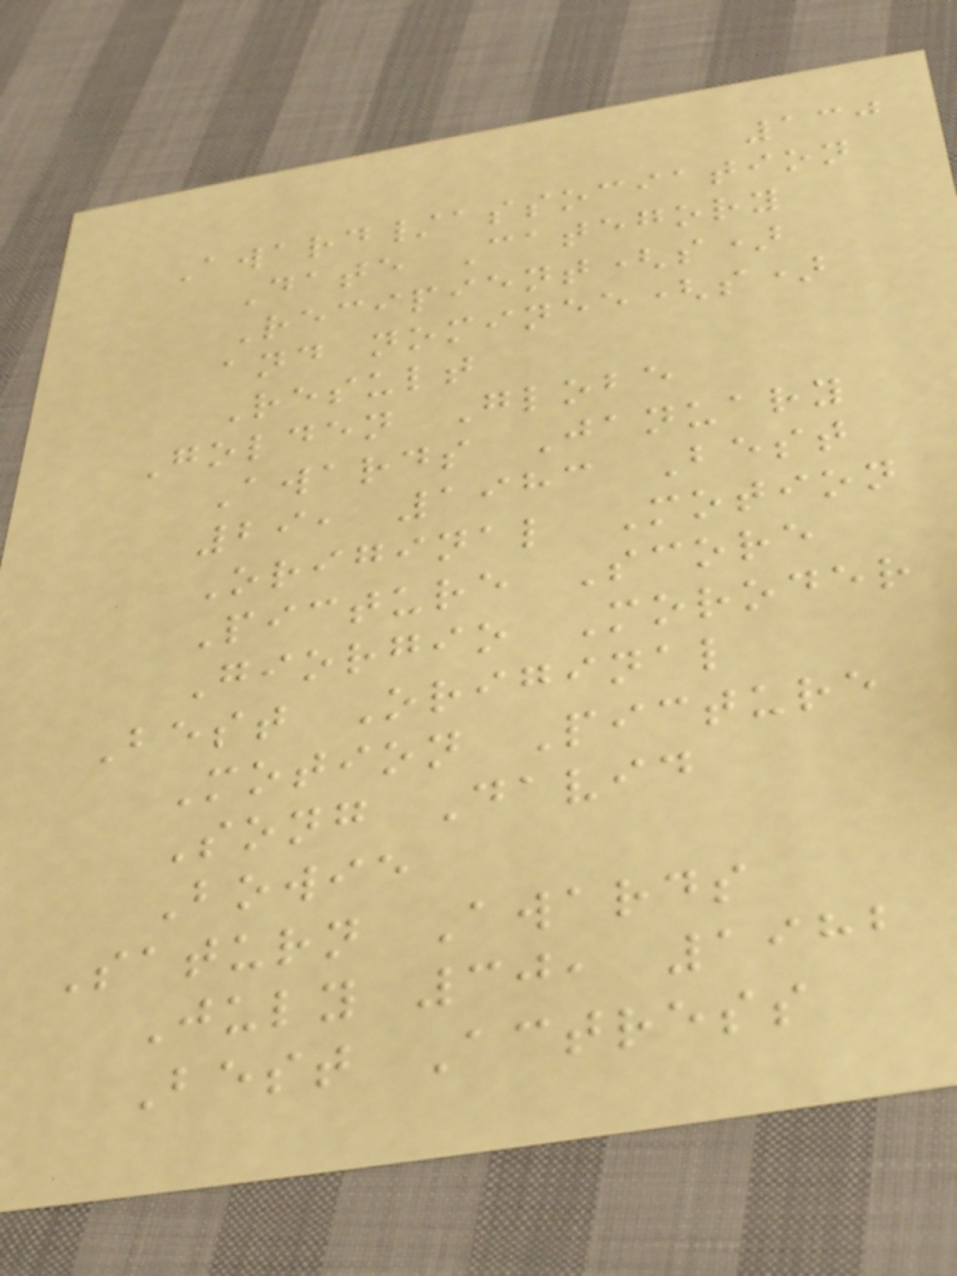130
Award/association
Date Category
Recipient(s)
and nominee(s)
Result
Golden Globe
Awards January
29, 1983 Best
Original Motion
Picture Score
Giorgio Moroder
Best Original
Motion Picture
Song David
Bowie
Saturn Awards
July 30, 1982
Best Actress
